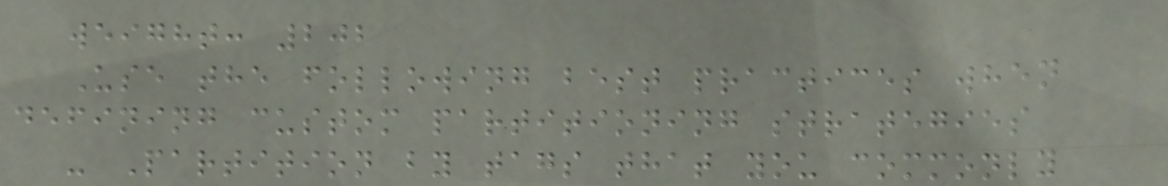weight: 202
Use the following best practices when
defining custom partitioning strategies
- Partition by tags that you commonly
